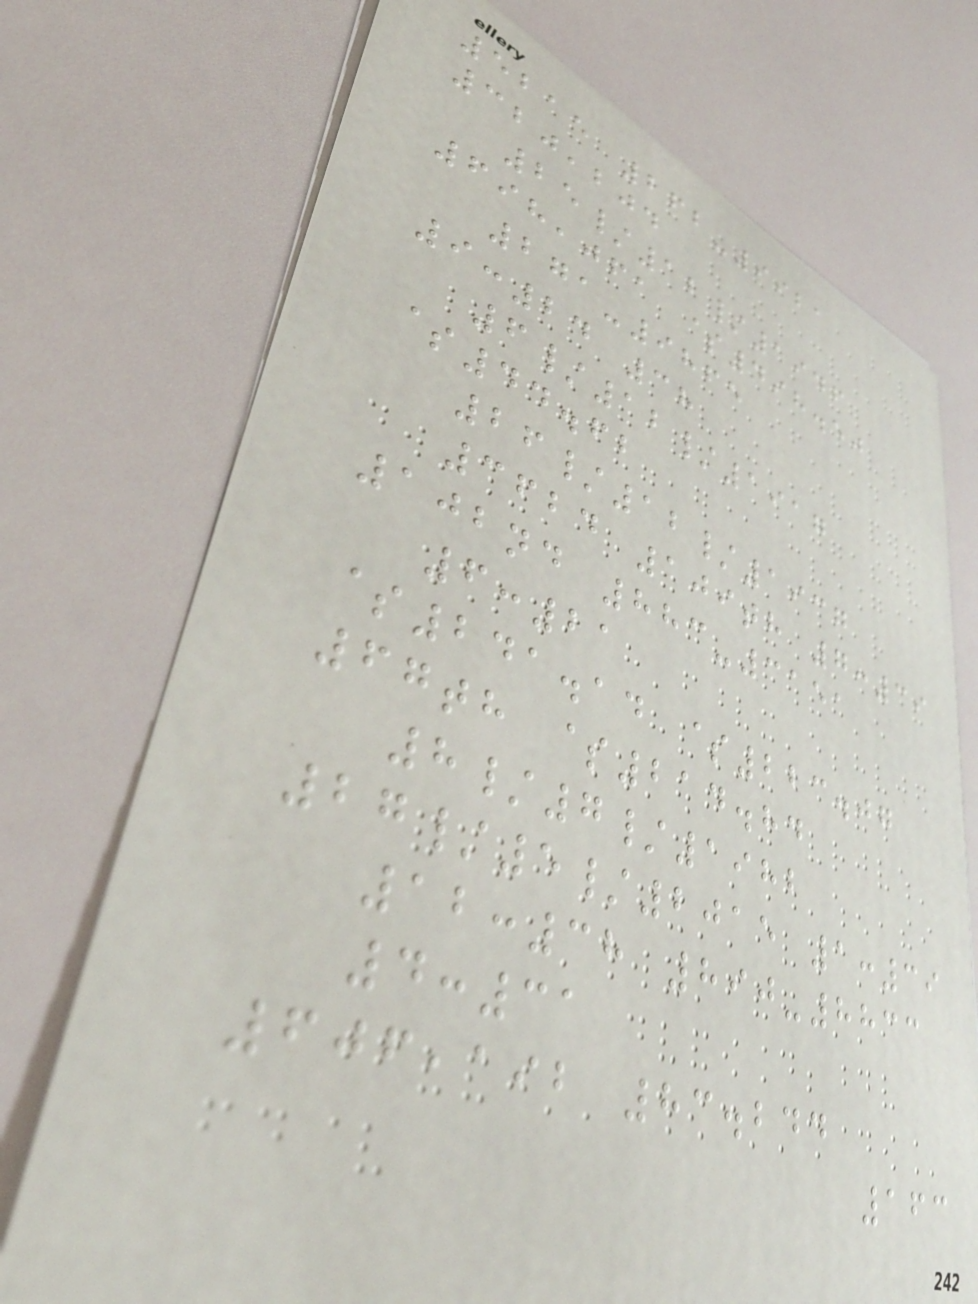5215 262-9921
320,204
25/12/1946
698,061 $498.50
271-9865
9:24 38
6/12/1917
$44.62
26/12/1937
3624 109th 7:39
102nd 883-3151
6:21
$241.14 $223.07
67th $214.84
8/7/1982
27/5/2015 1:39
12:38 890-8833
4:31
606,192 83.244
163
